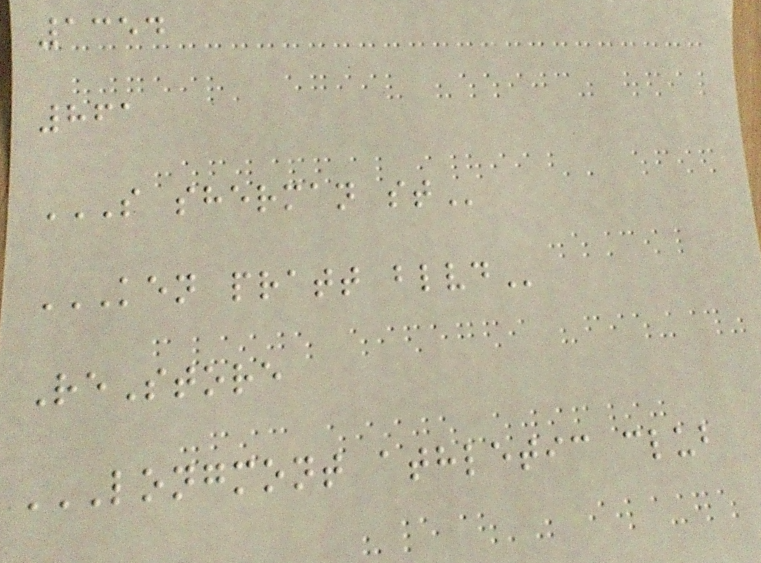1354
861
S SHERMAN ST
KEN PRATT BLVD
ReStore
LONGMONT ATHLETIC CLUB
